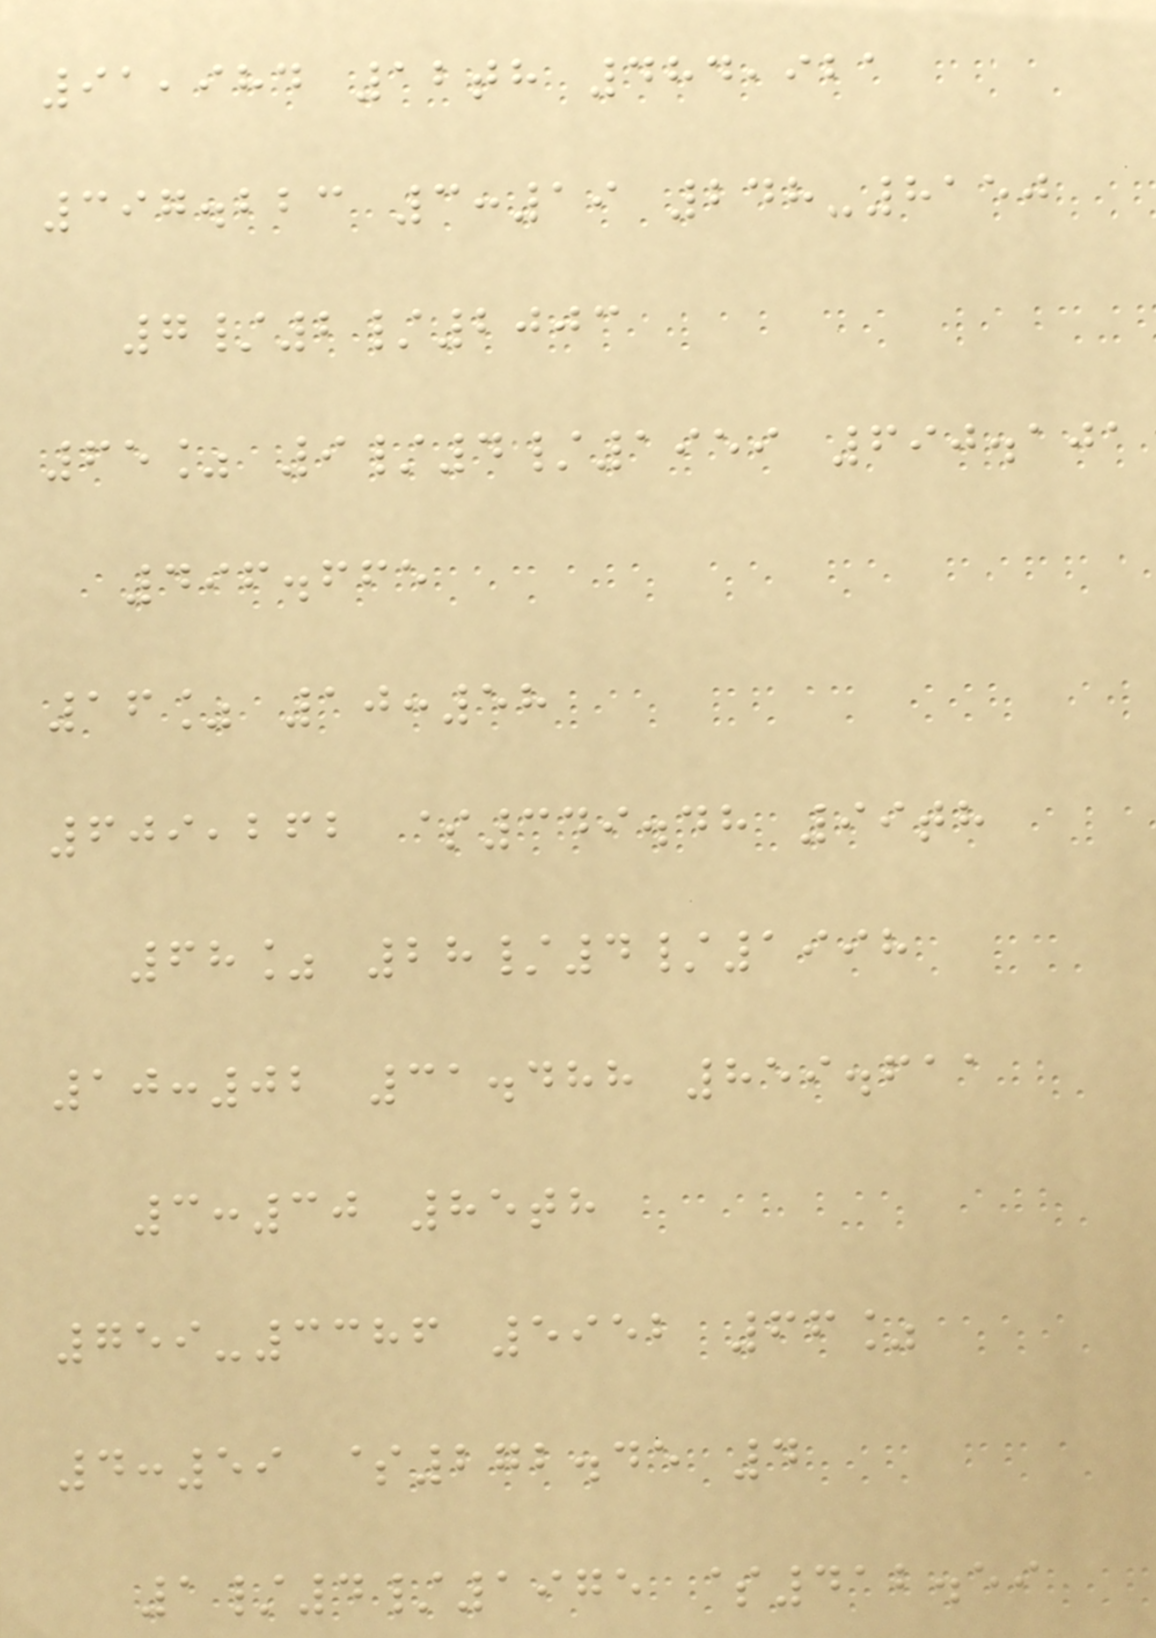91,984 12th 484,921
397.223 3:19 248-8150
7/2/2003
65% 9/4/1959 690.101
496.665
16% 10:58
609,262 $349.48 99th
68% 28/4/1998
10:02 31.488 859.611
3:30 85th
759-3386 5952 66%
4:59 $272.45 4
1/4/1975 $412.59
